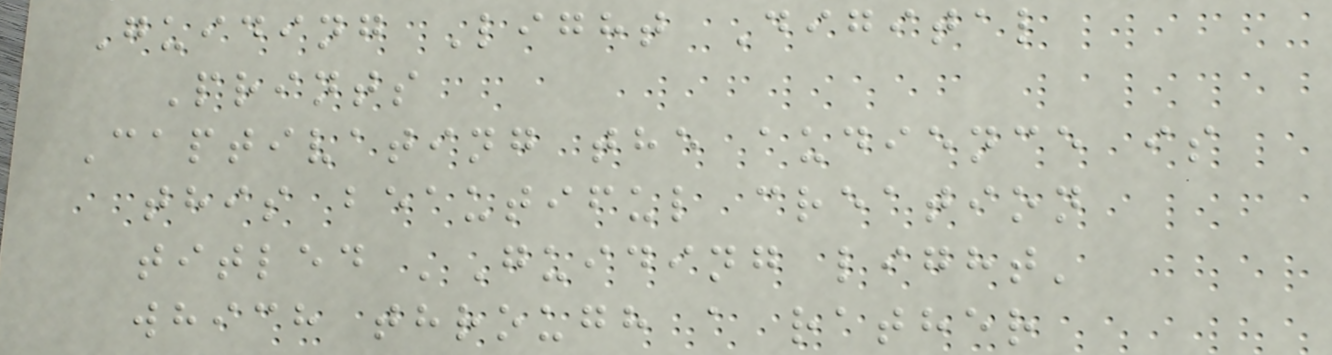Guiding Light Digital
Prints
Captivating the audience is
this beautiful creation
titled 'Guiding light'
which through a rather
